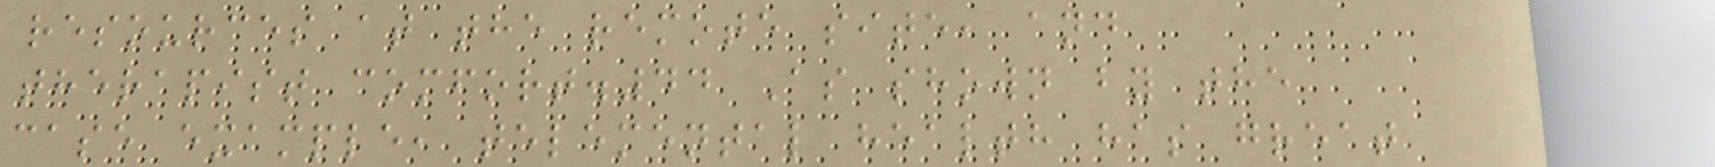resources at the remote site, and
therapist comfort.44 As shown by the
case example, telemental health has great
